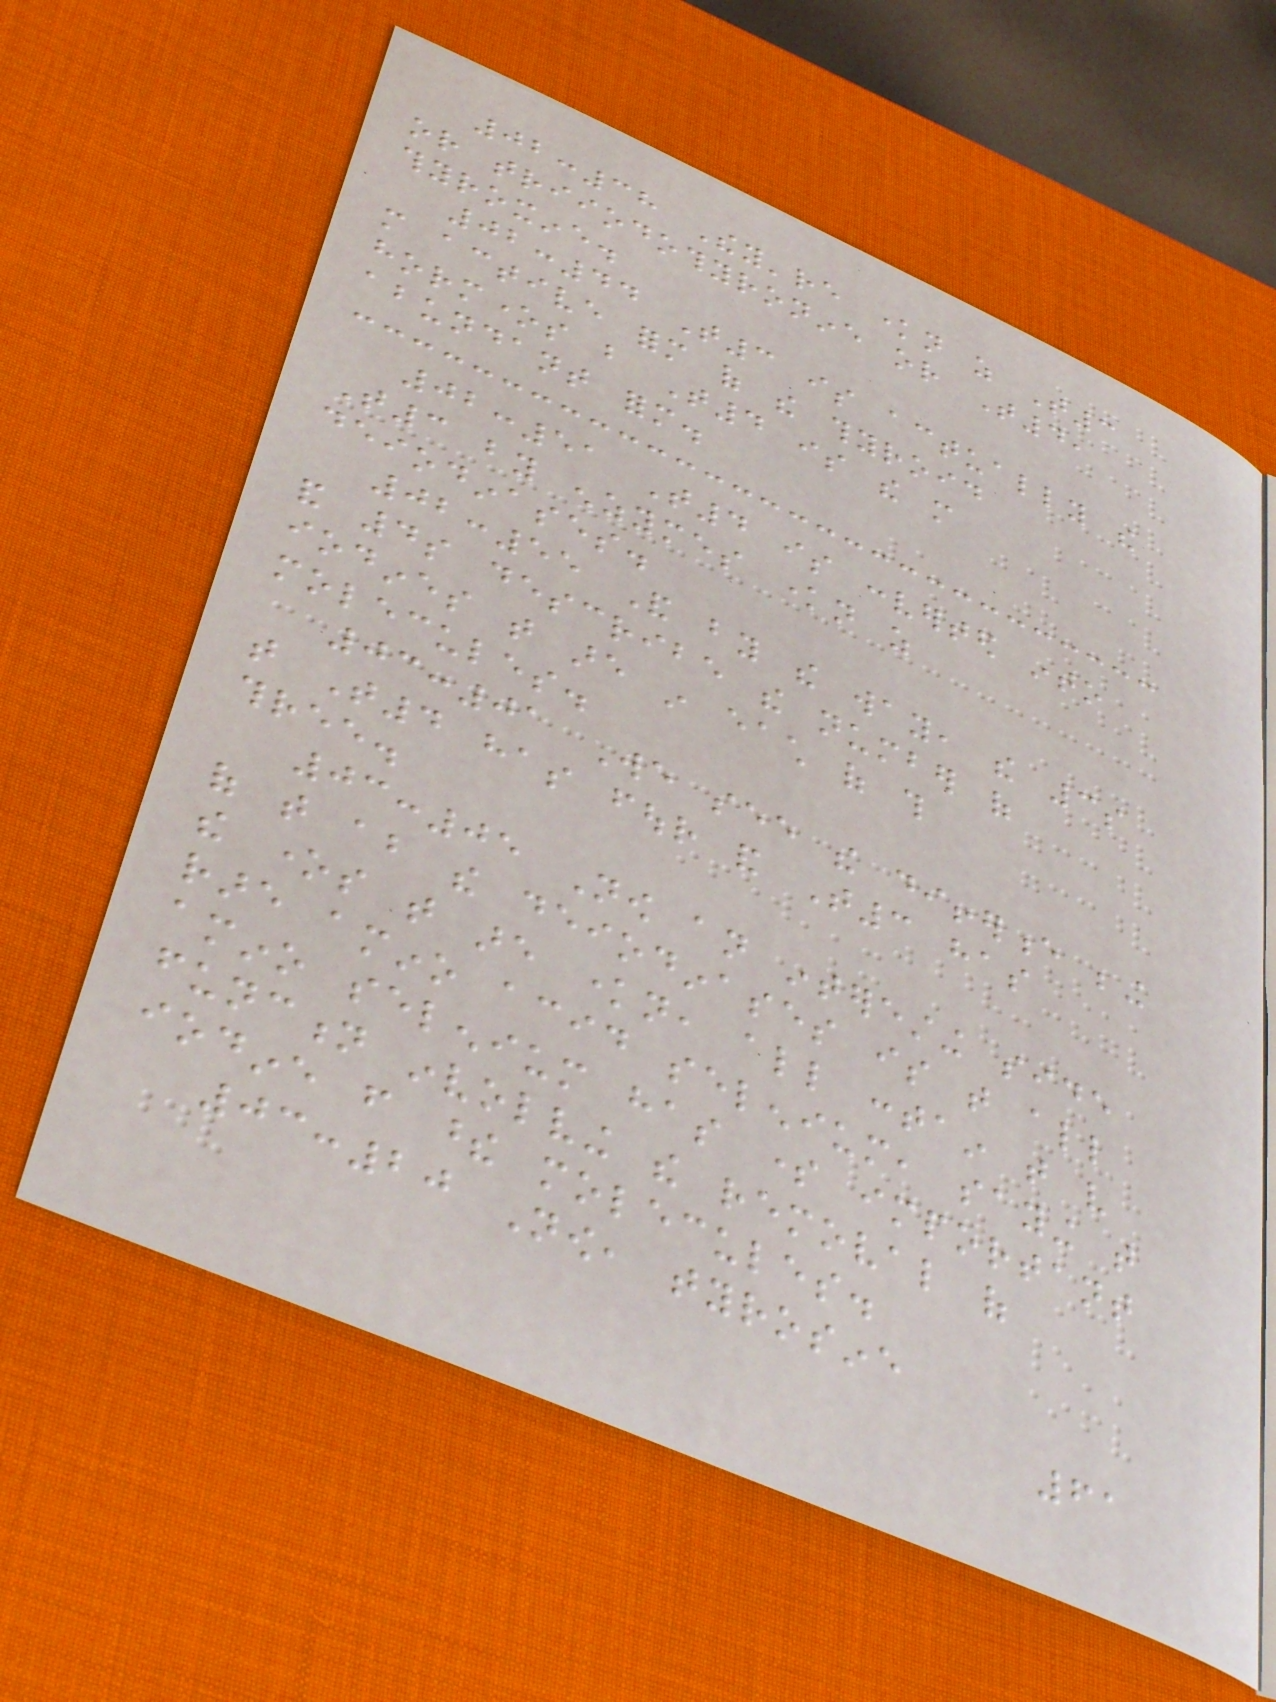02:38 They're known as T3
or triiodothyronine or T4,
thyroxine.
02:44 T3 is actually the
more active form of the thyroid
hormones but T4 is the more
abundant form.
02:51 T4 is converted into
T3 by enzymes known as
deiodinases.
02:55 And by the way, the 3s
and 4s describe the number of
iodines that are in each of this
molecules.
03:01 We see the difference being
that T4 has four and T3 has
three.
03:05 Now an interesting side
of that about the deiodinases is that all
the ones that are known, all contain that very
rare amino acid selenium, saying that
amino selenium has some important
function involving the removal of
iodine from these molecules.
03:20 Now, tyrosine
61
